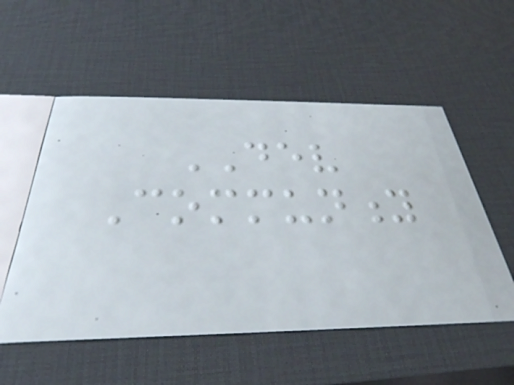DEV
Community
